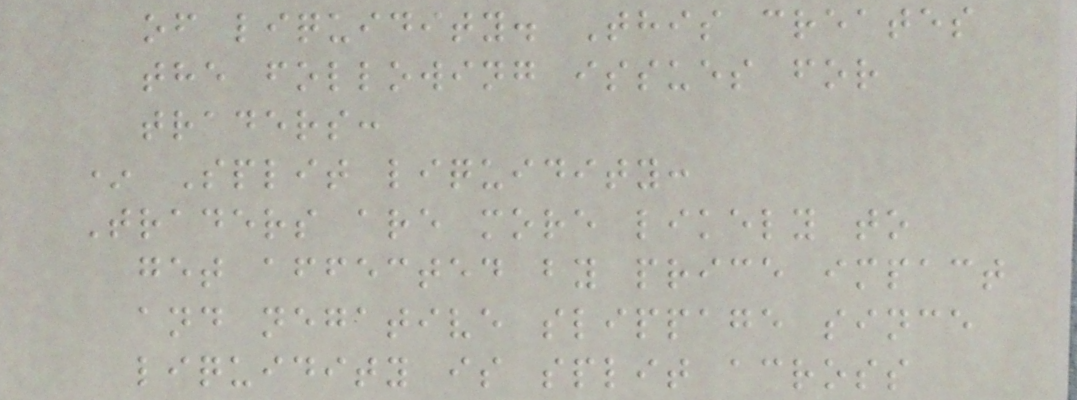of liquidity. This creates
the following issues for
traders:
* Split liquidity:
Traders are more likely to
get affected by price impact
and negative slippage since
liquidity is split across
